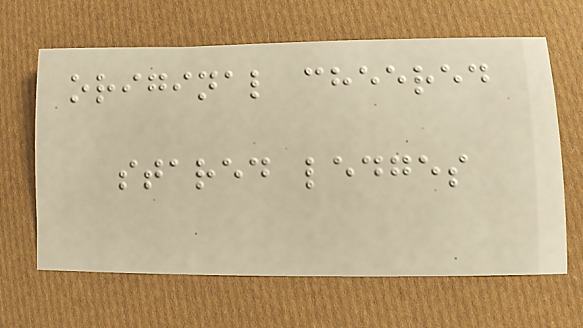original cheered
stared ledges
